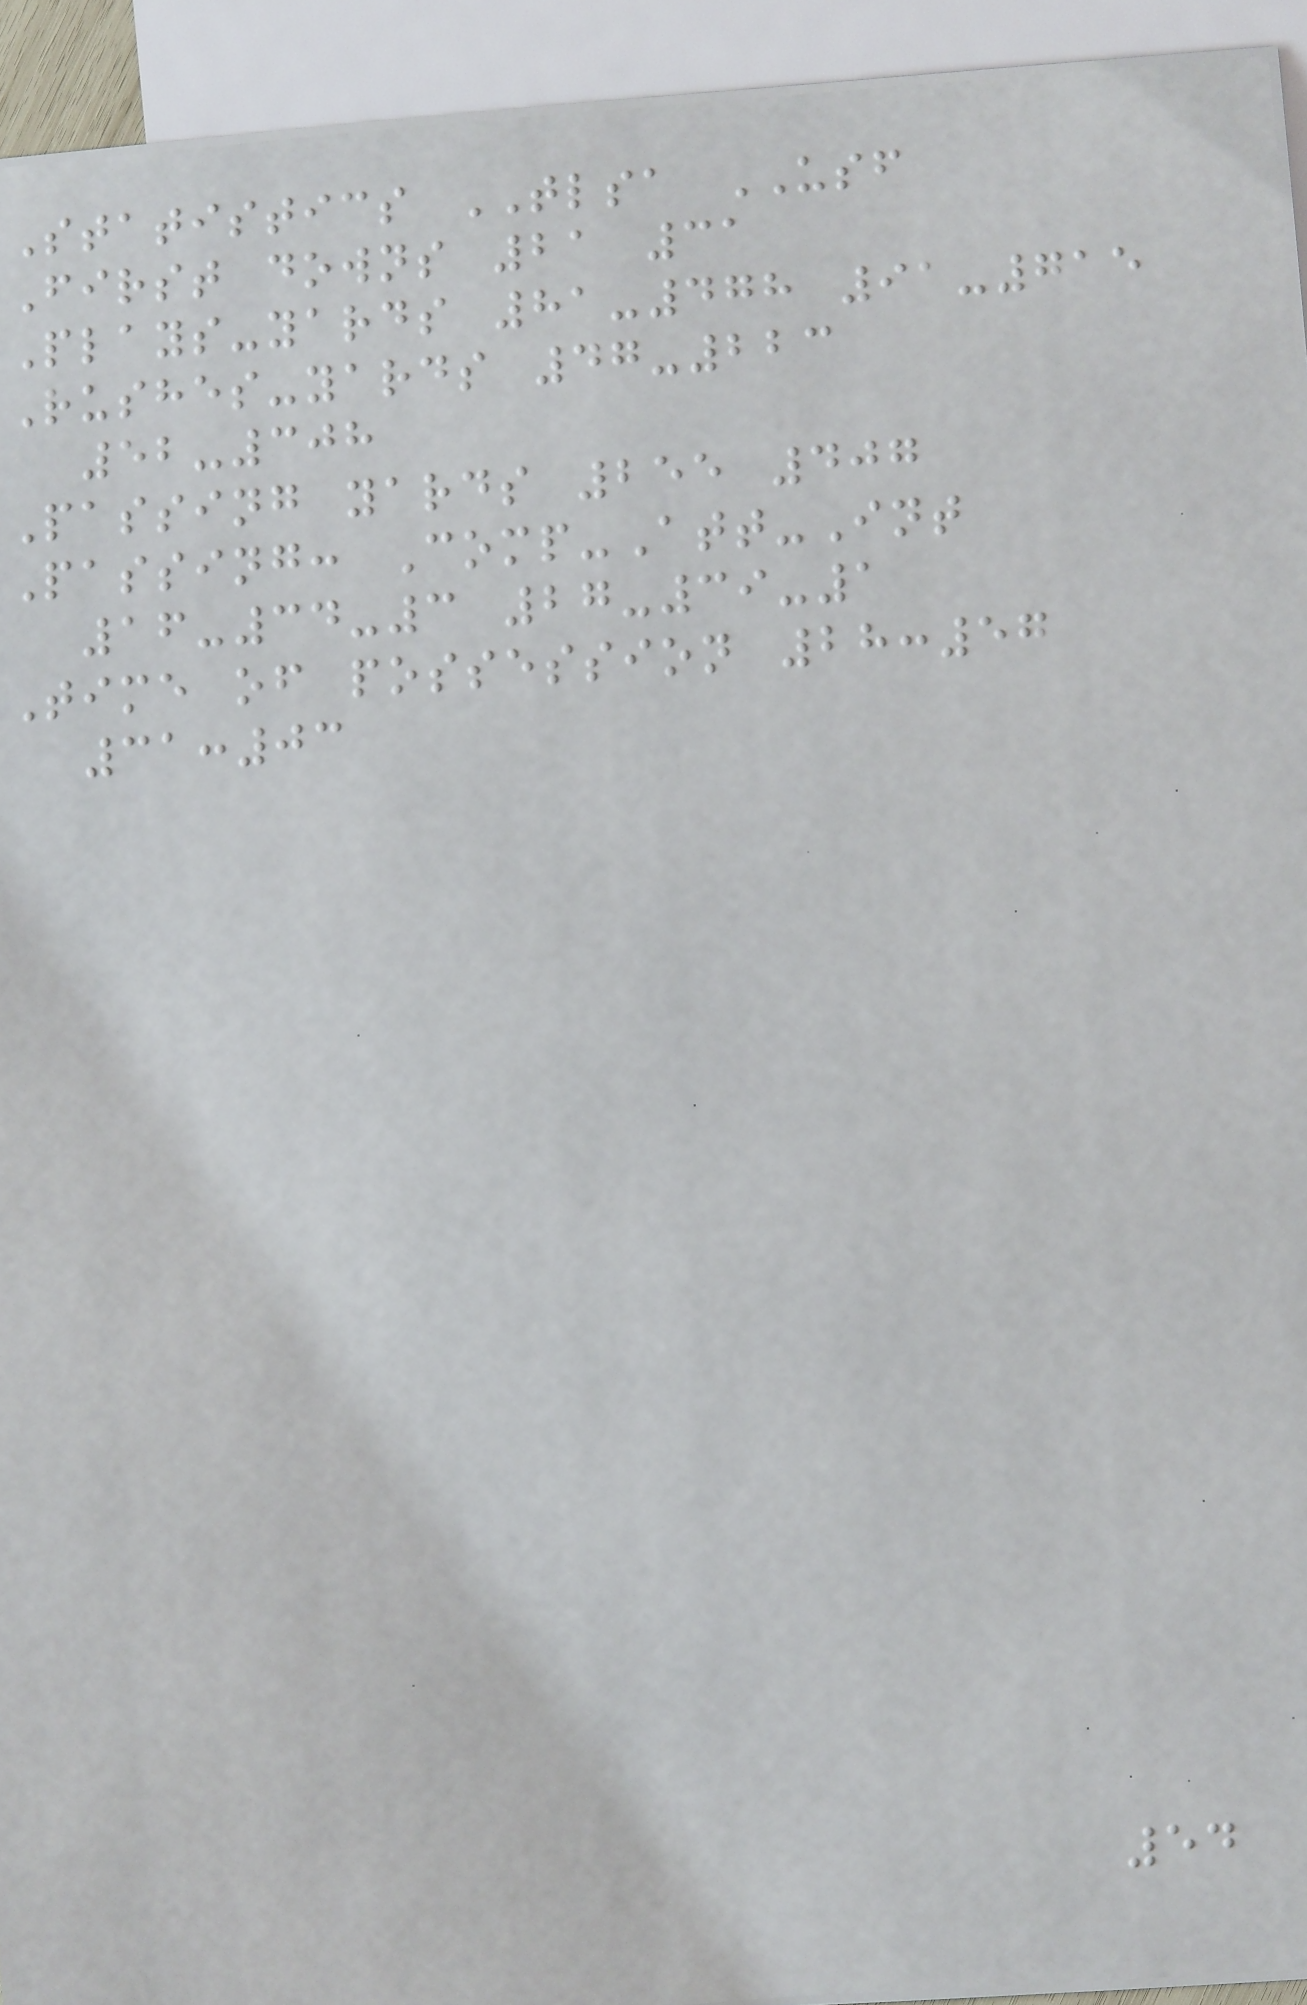Statistics TLSA USF
First downs 21 31
Plays-yards 81-478 91-715
Rushes-yards 47-223
52-308
Passing yards 255 407
Passing: Comp-Att-Int
16-34-3 27-39-1
Time of possession 28:57
31:03
54
